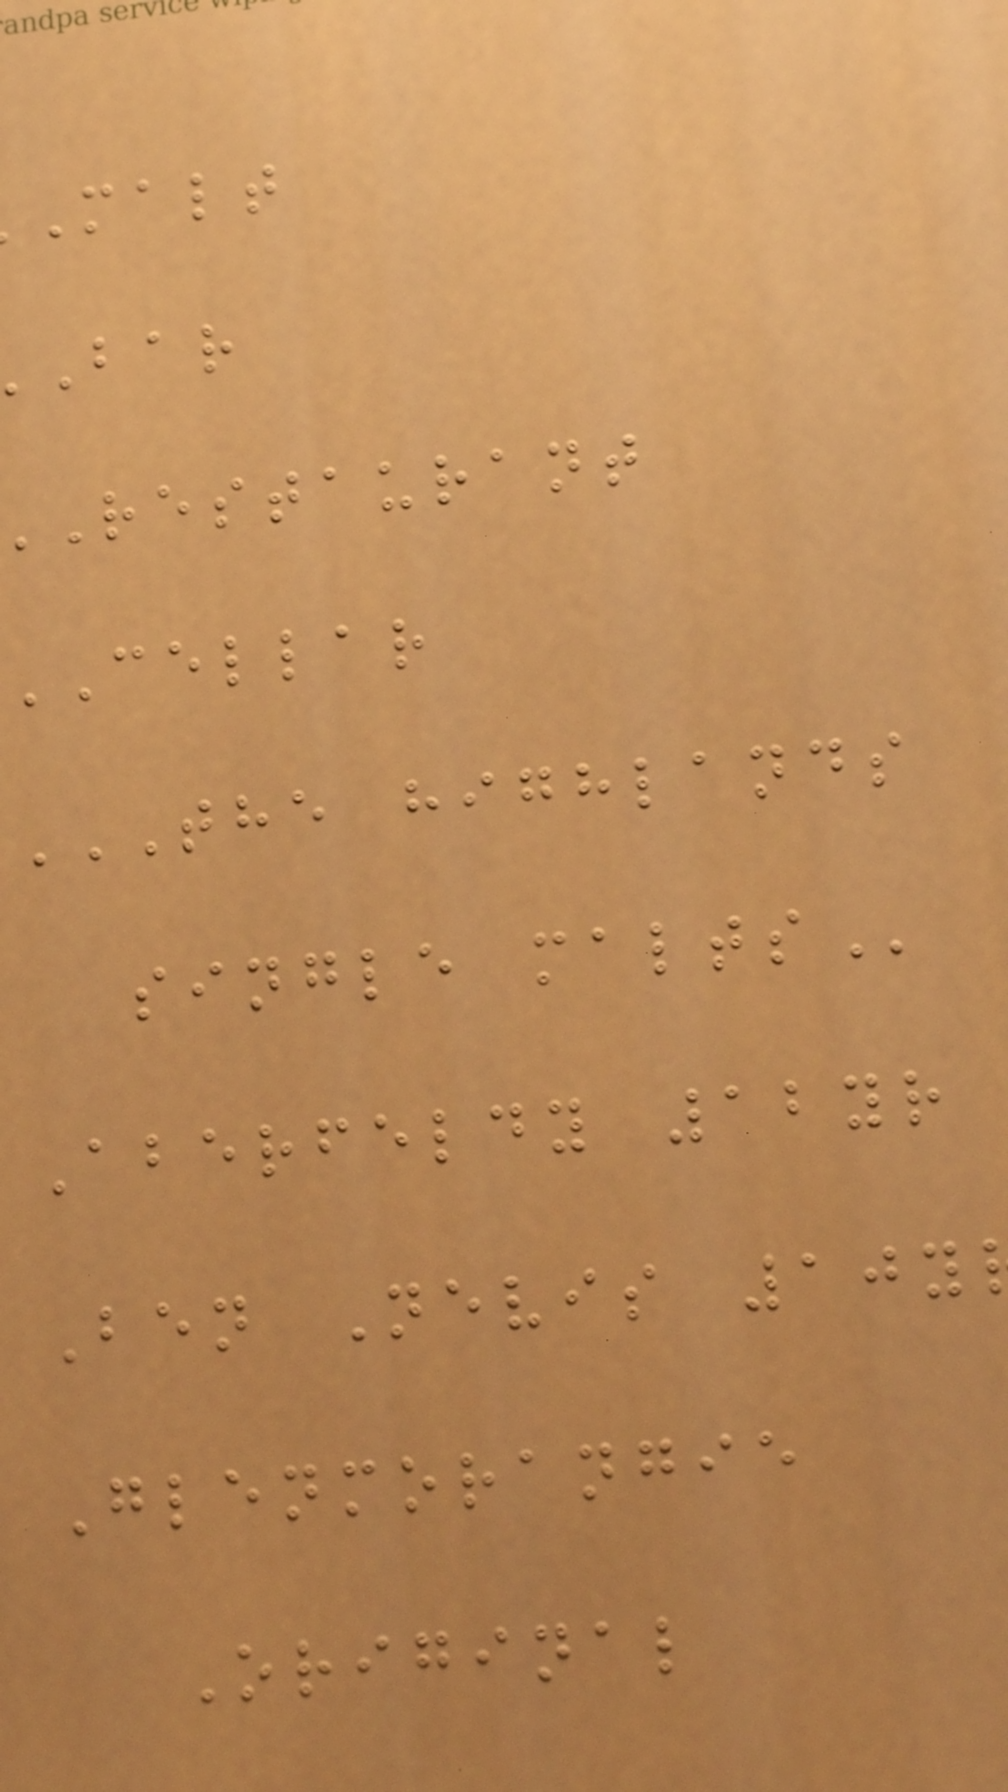malt
restaurant
CELLAR
THE HIGHLANDS
single
Aberfeldy 12yr
Ben Nevis 10y
Glenmorangie
Original
